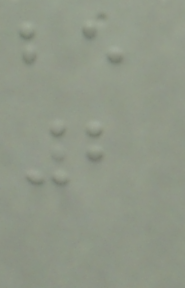be
2
